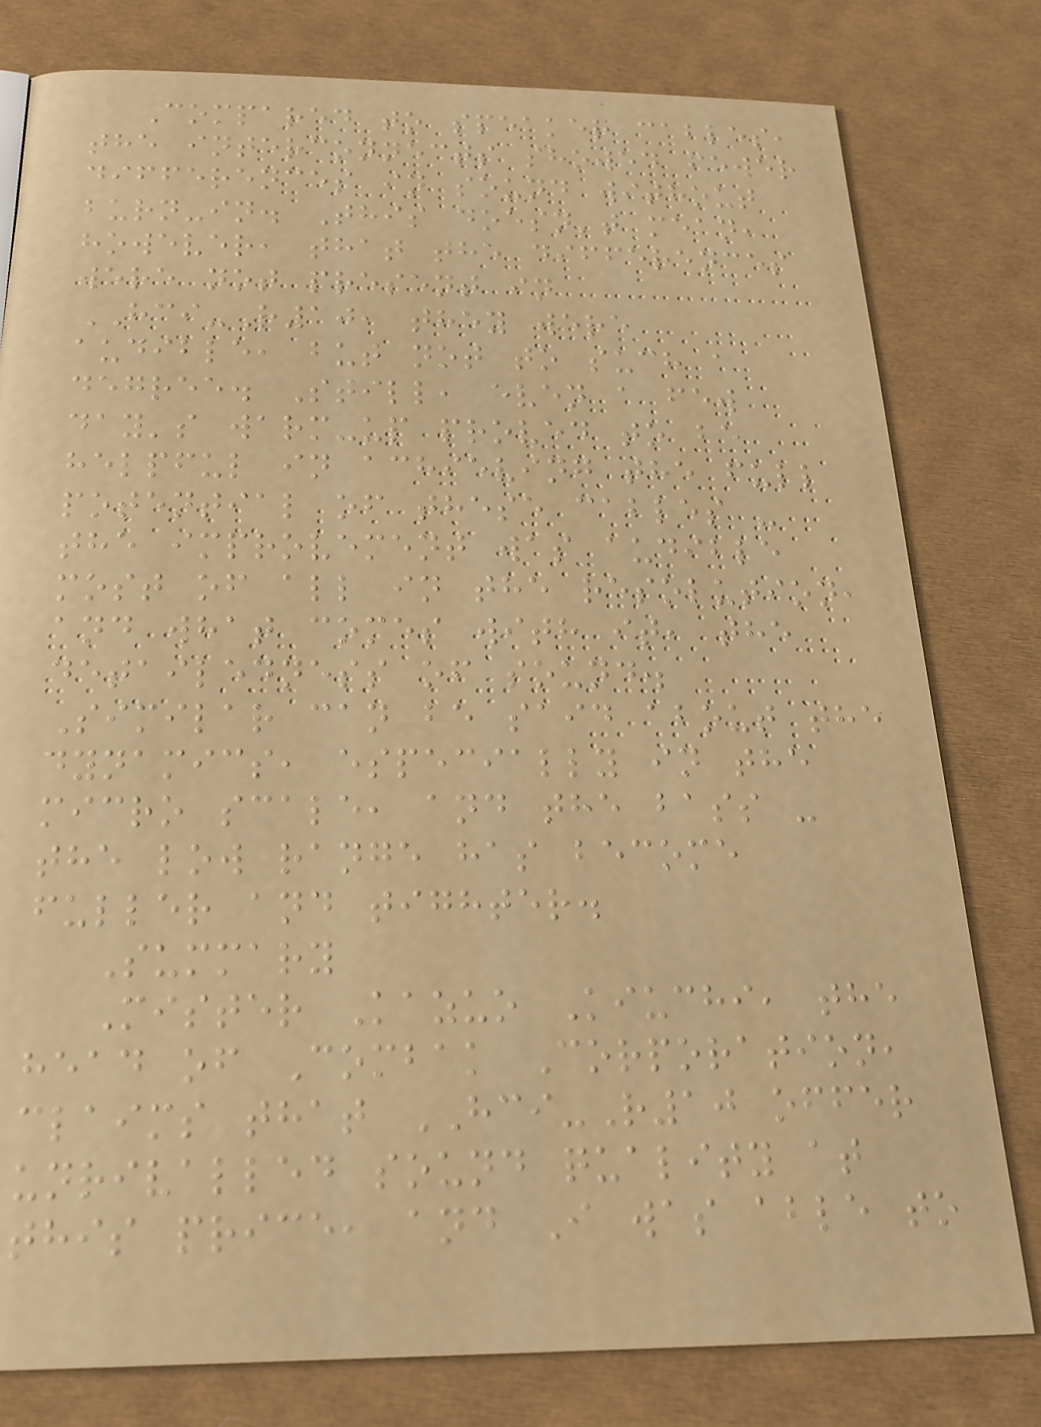Compared to speaker cables,
the interconnects showed fewer
differences in sound without
burn-in. This doesn't mean,
however, that the differences
were not present in
HCI-R10, they were
audible, but not to such a
degree. Still, even a few
day's warm-up proved to be
helpful in achieving the full
potential of these cables -
the improvement was audible
most of all in the resolution,
and what comes with it, the
detailedness of sound.
Similar can be said about the
dynamics, especially in the
micro scale, and the bass -
the low range has become
fuller and tighter.
Summary
Mister Kazuo Kiuchi, the
head of Combak Corporation,
claims that HCI-R10 offer
unrivalled sound quality at
this price, and I was able to
